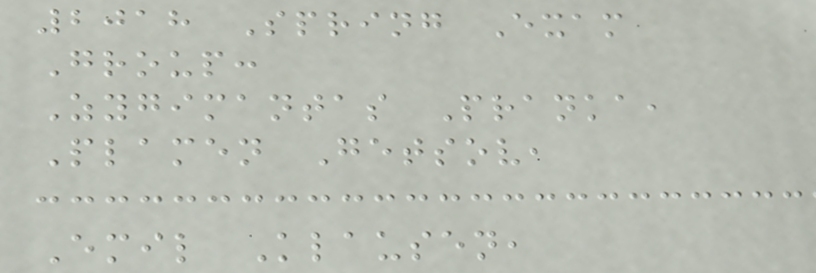2018 Spring Exam
Group:
Zygimantas Pranka,
Plamen Getsov,
Emil Klausen,
